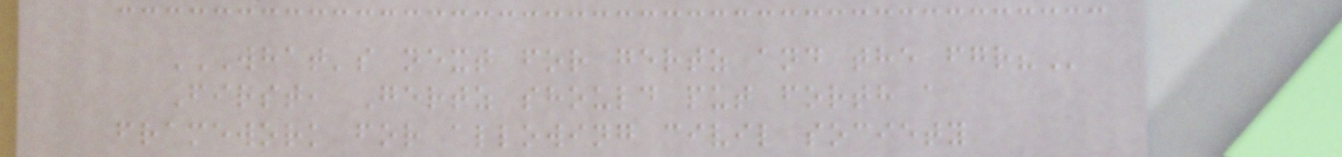WHAT'S NEXT FOR GERTZ AND THE FGR?
First, Gertz should put forth a
framework for allowing civil society
